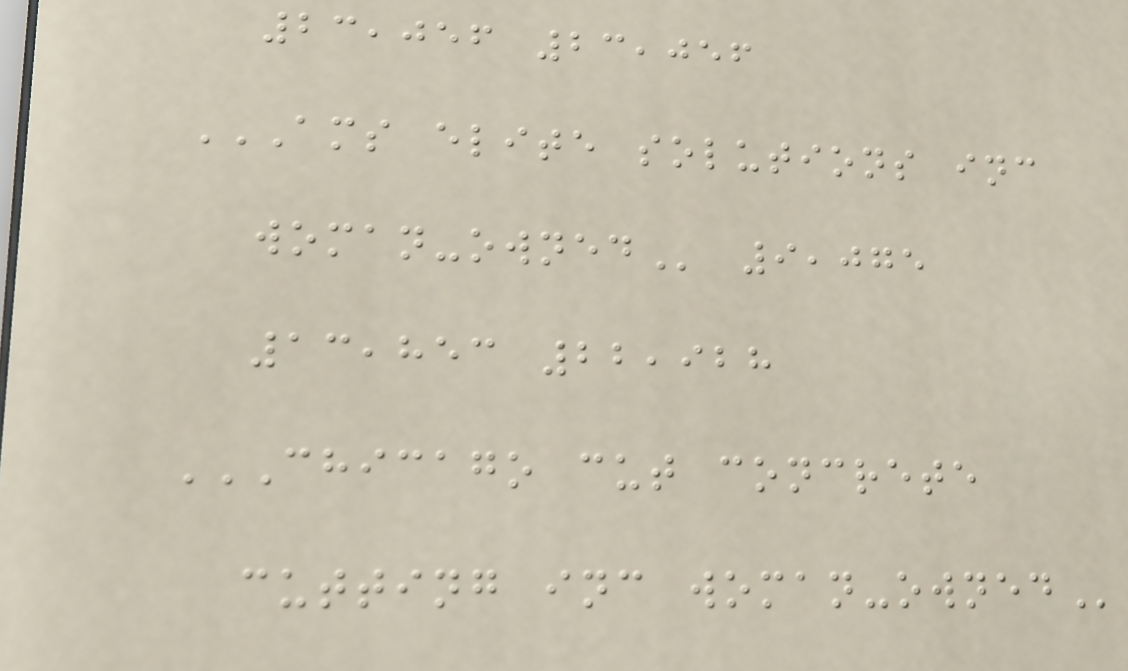23,056 23,056
AMS ELITE SOLUTIONS INC
WOMAN-OWNED 9,075
13,853 22,928
CHICAGO CUT CONCRETE
CUTTING INC WOMAN-OWNED
